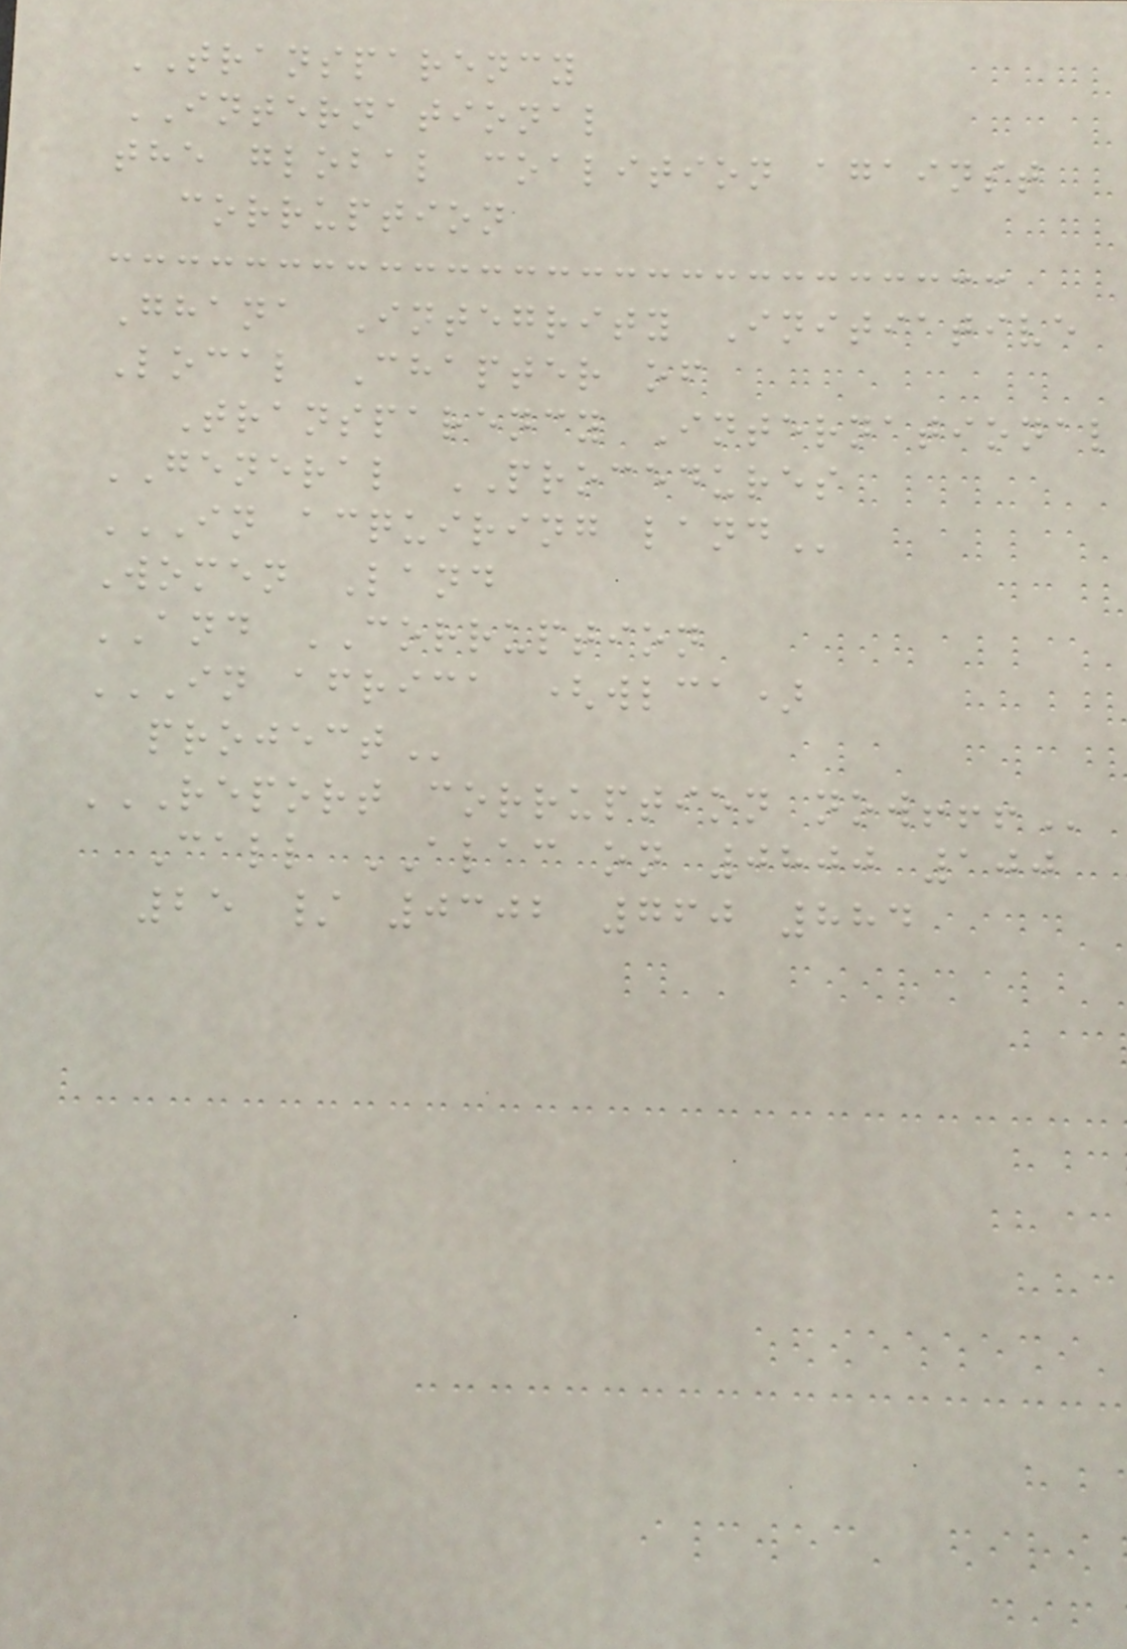TRANSPARENCY
INTERNATIONAL
the global coalition against
corruption
Ghana Integrity Initiative
Local Chapter of
Transparency International
GENERAL PROCEDURES
IN ACQUIRING LAND
Women Land
AND CORRUPTION
IN AFRICA (WLCA)
PROJECT
REPORT CORRUPTION NOW!!!
Call ALAC on 0800 100
25 / 0302 760 884
